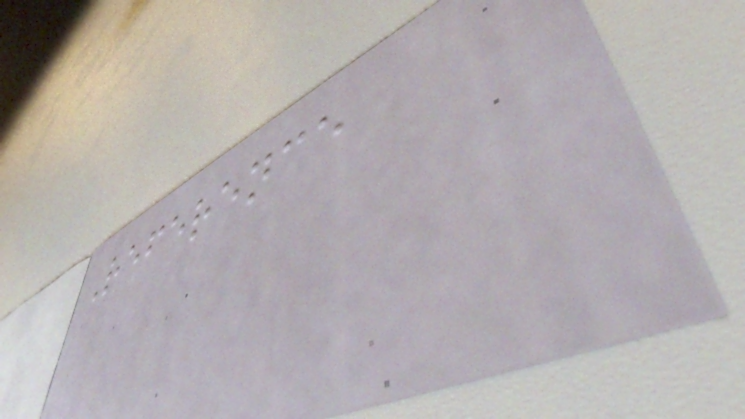Reference
